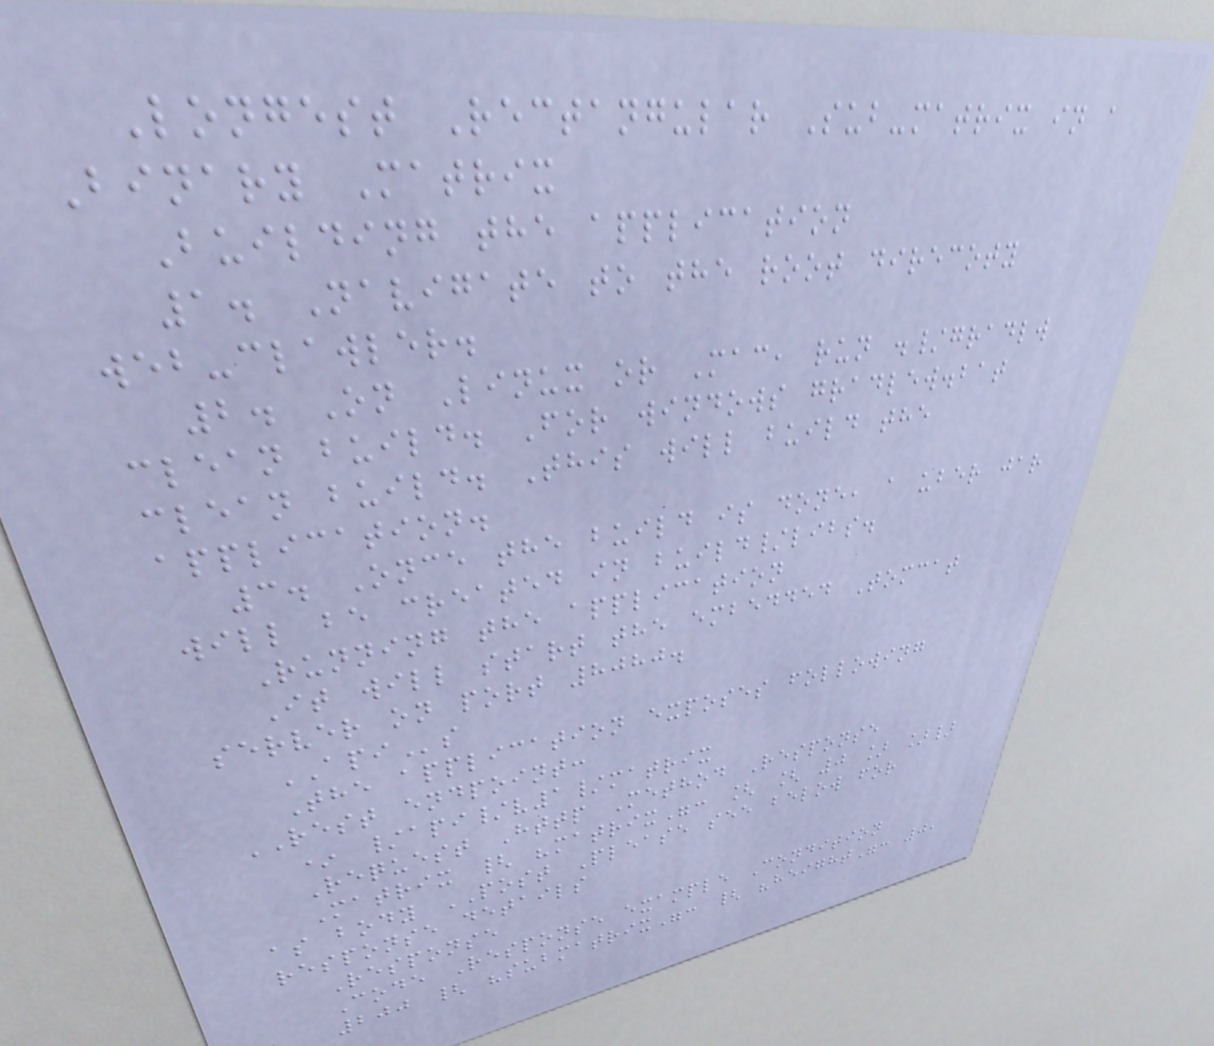Longest Rectangular Sub-matrix in a
Binary Matrix
Building the application
1. Navigate to the root direcoty
web-clawler.
2. On Linux or Mac, run ./gradlw
clean build. For windows gradlew.bat
clean build. This will build the
application.
3. Once the build is done, a uber jar
will be created in build/libs.
Running the application
It will start the embedded Tomcat
server on port 8080.
APIs
The application exposes following
REST endpoint:
* /api/v1/matrix
Request Http Method Response
Matrix { "matrix": [ [ 0 ] ]}
as body POST Please see below for
response details
Response
Code Response example Condition
200 { "submatrix": { "height": 0,
